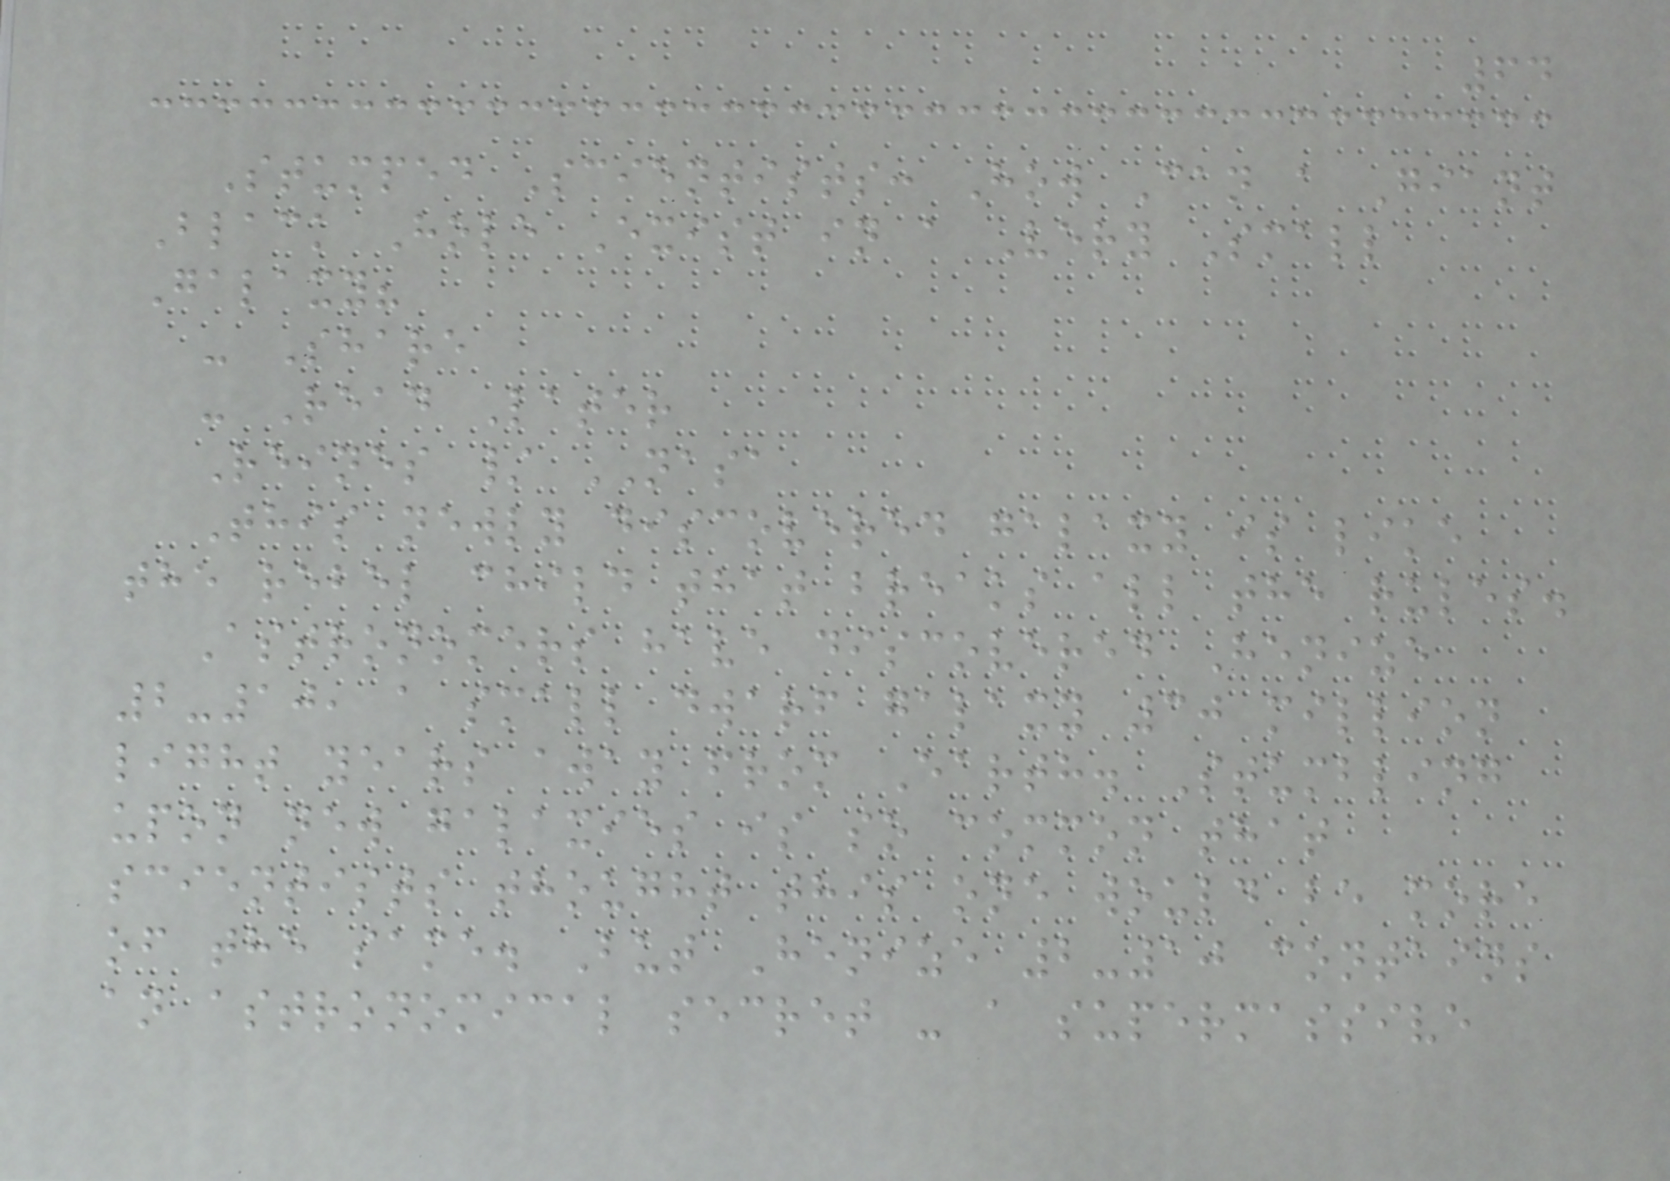64
Stumped Scientists: How Can a Giant
Black Hole Exist in a Very Small
Galaxy?
- Share
- Read Later
Reines / NASA
This newly discovered galaxy is like
the rebel child that breaks all the rules.
Astronomers have discovered Henize
2-10, a small dwarf galaxy 30 million
light years away from Earth. Stumbling
upon new galaxies is so common that
scientists thought this one would be more
of the same. But Henize 2-10 contains
an astronomical secret - a supermassive
